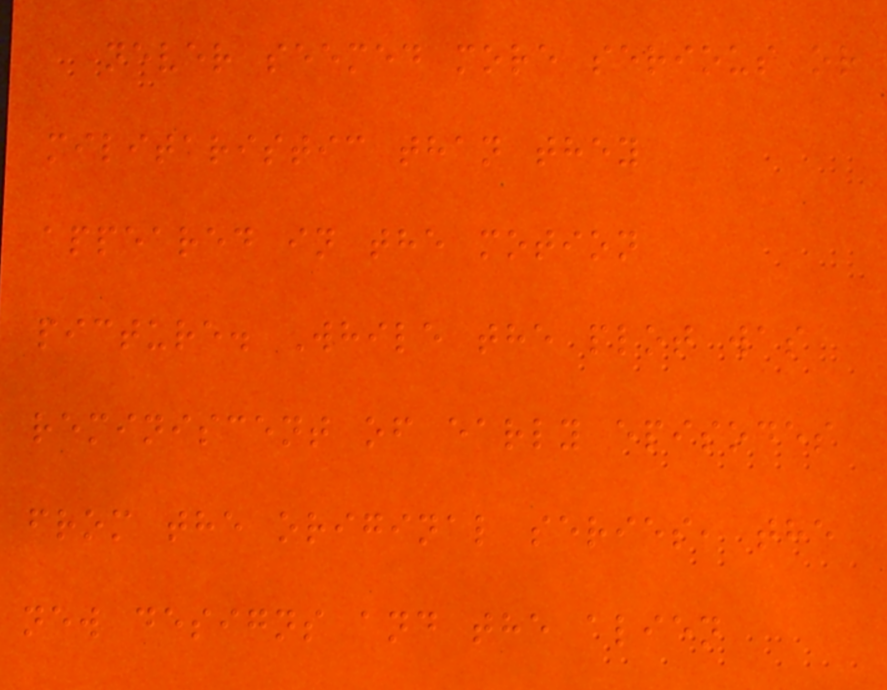never seemed more serious or
militaristic than they
appeared in the motion
picture. While the plot was
reminiscent of early episodes
from the original series, the
new designs and the alien
